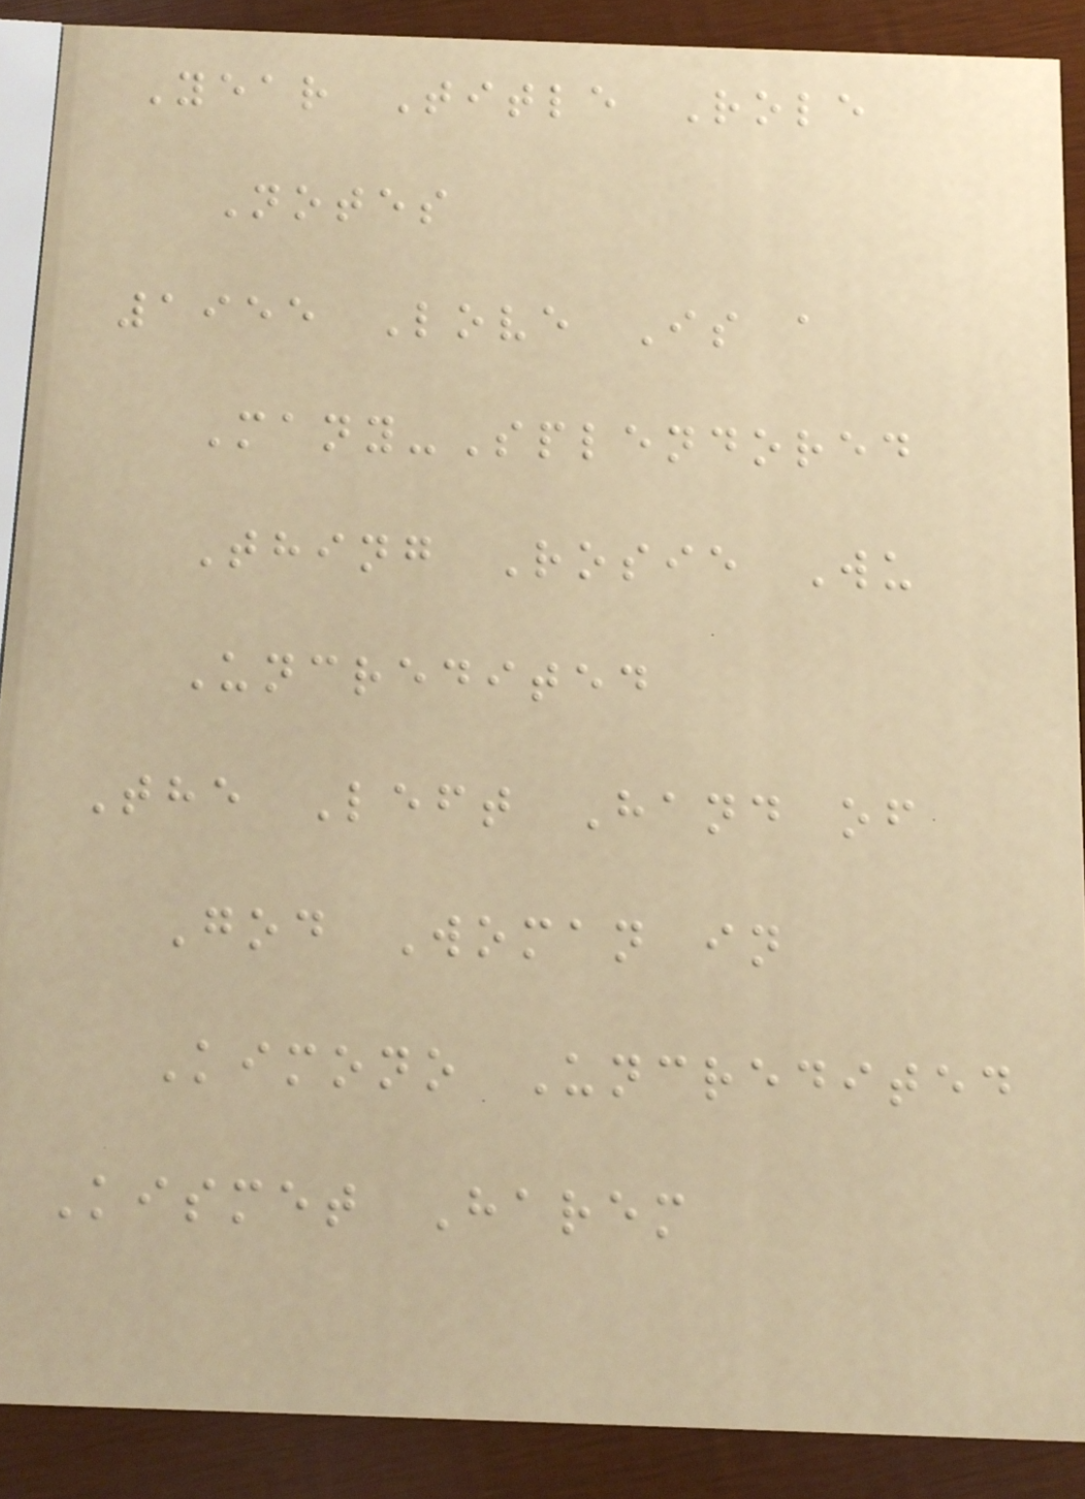Year Title Role
Notes
1955 Love Is a
Many-Splendored
Thing Rosie Wu
Uncredited
The Left Hand of
God Woman in
Kimono Uncredited
Kismet Harem
